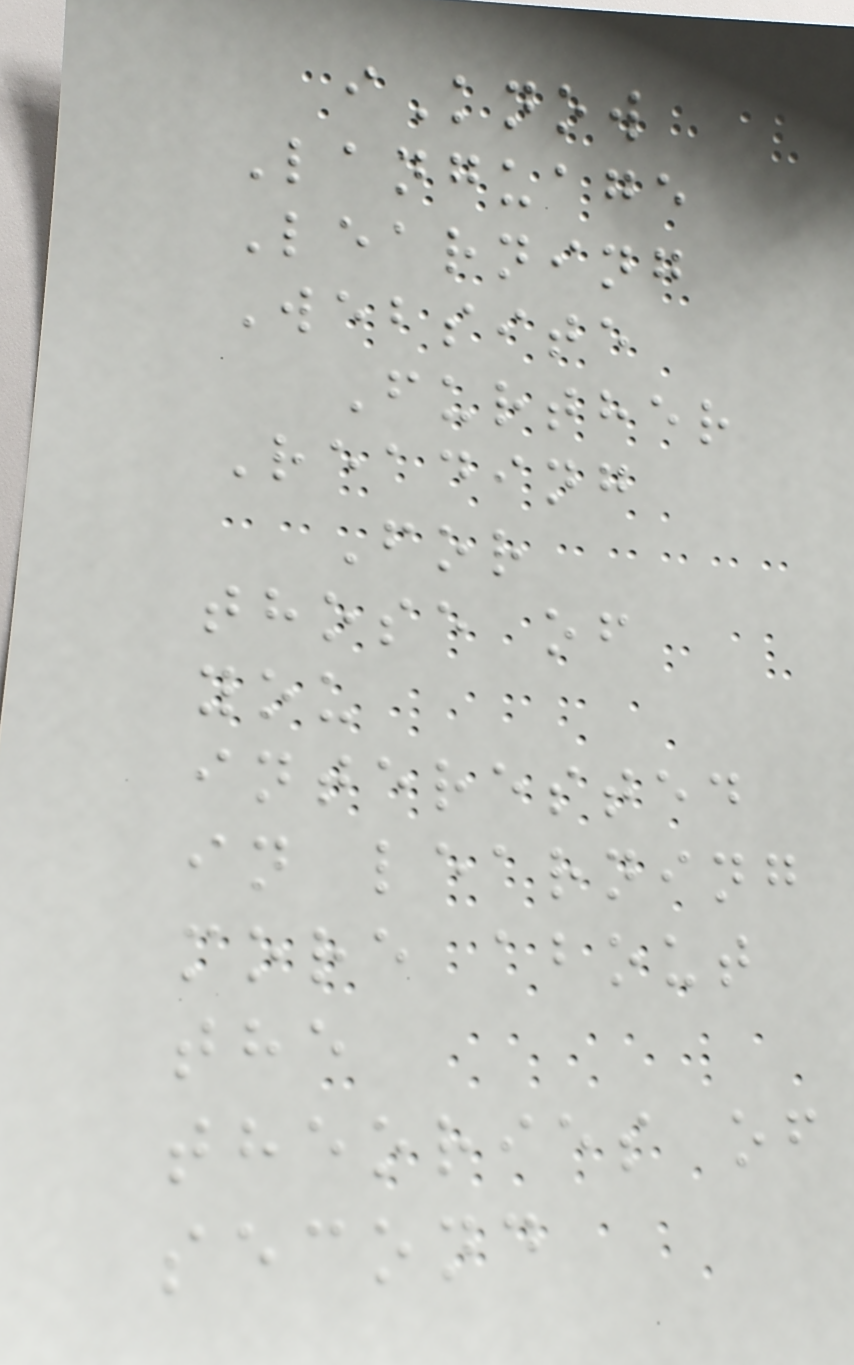iKnow
Language
Learning
Website
Further
Reading
For
those of
you
interested
in learning
more about
the
theories of
second
